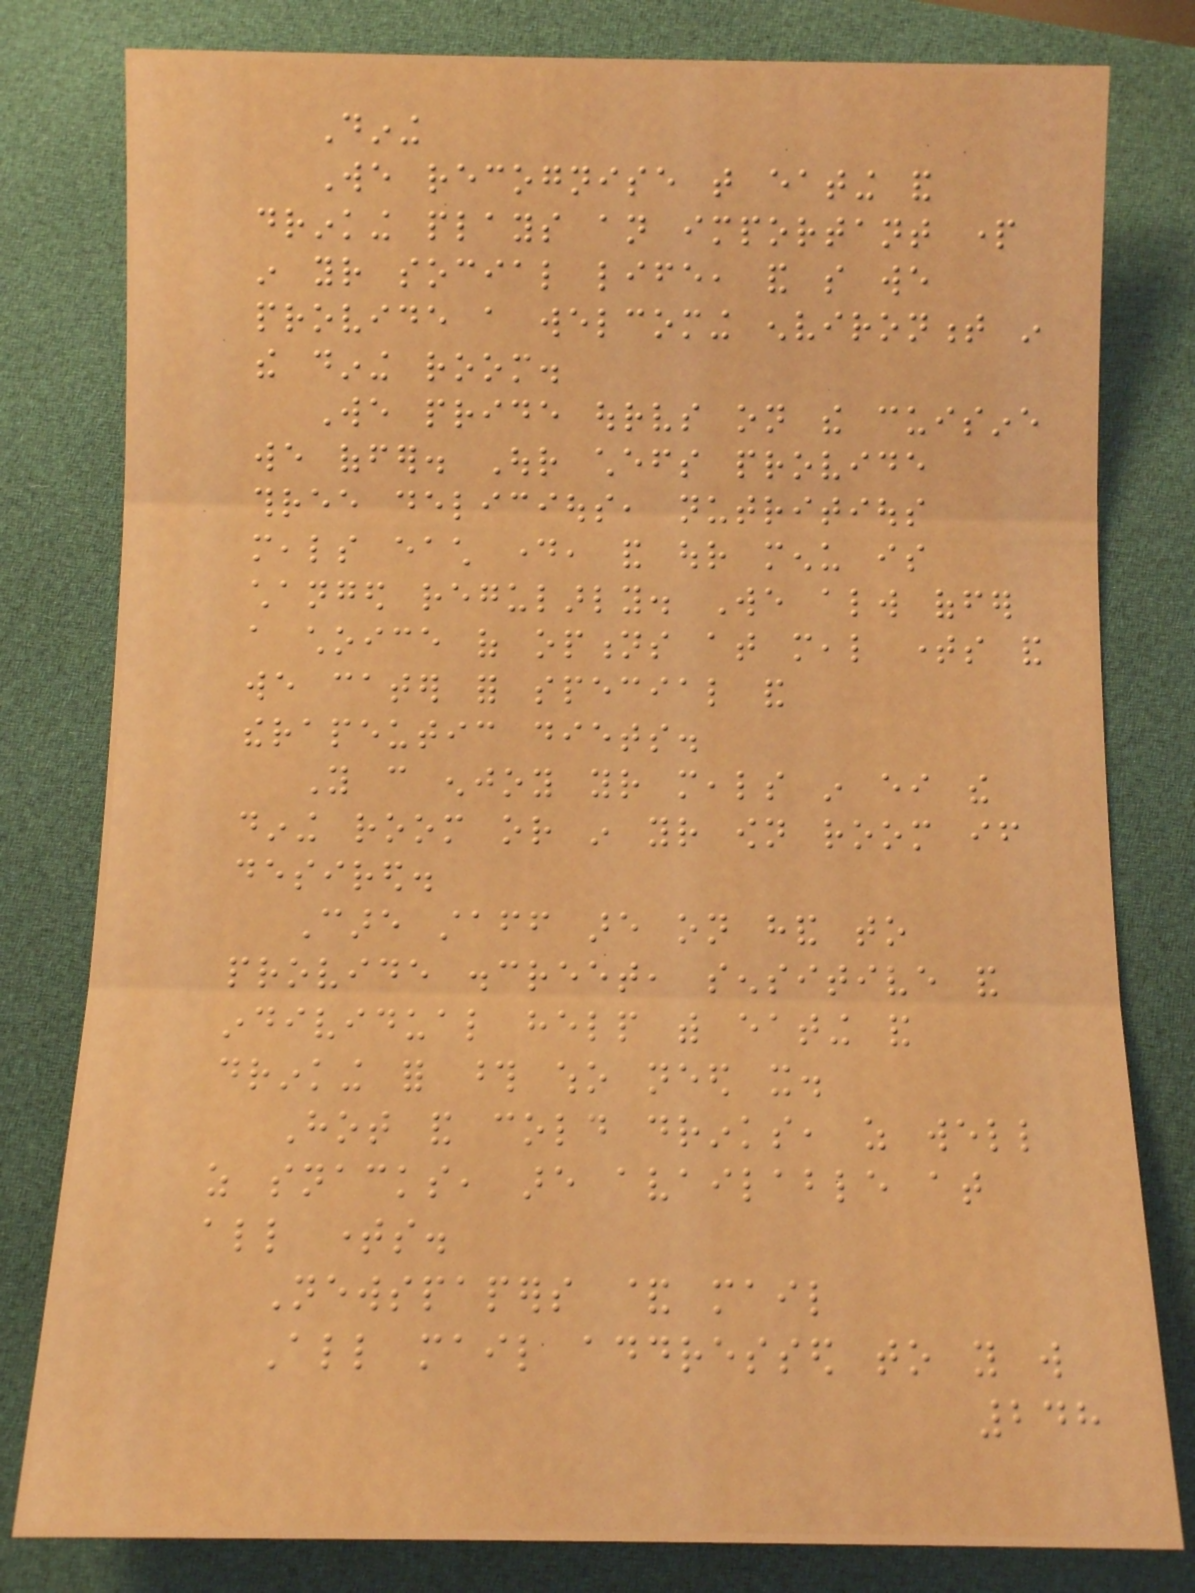Dining
We recognise that eating and
drinking plays an important part
in your social life, and so we
provide a welcoming environment in
the dining room.
We pride ourselves on the cuisine
we offer. Our chefs provide
three delicious, nutritious
meals each day, and our menu is
changed regularly. We always offer
a choice of options at meal times and
we cater for special and
therapeutic diets.
You can enjoy your meals in either the
dining room or in your own room if
desired.
Care staff are on hand to
provide discreet, sensitive and
individual help with eating and
drinking for those who need it.
Hot and cold drinks, as well
as snacks, are available at
all times.
Newspapers & mail
All mail addressed to you will
248
